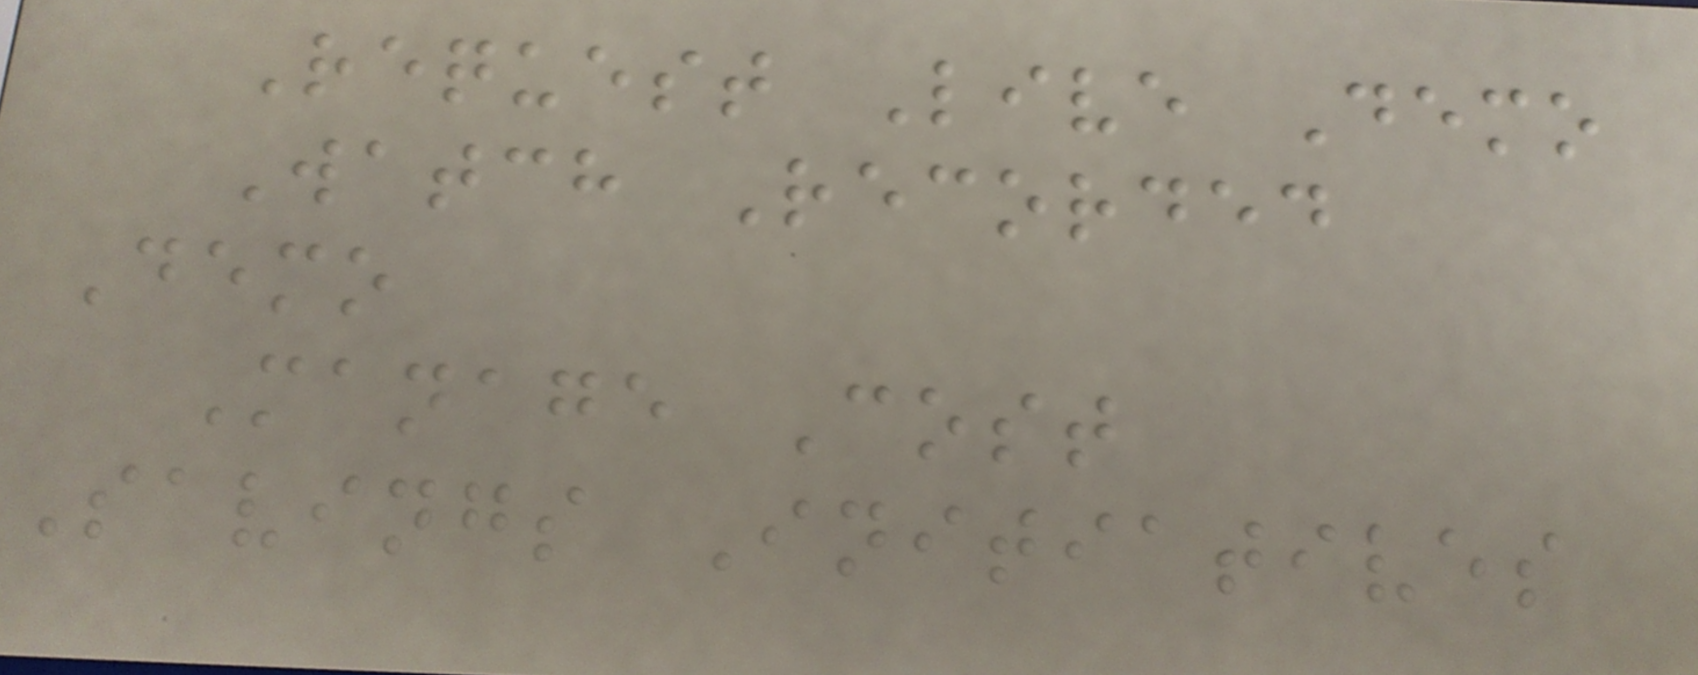Request Live Demo
Watch Recorded
Demo
Manage Cost
Savings Initiatives
